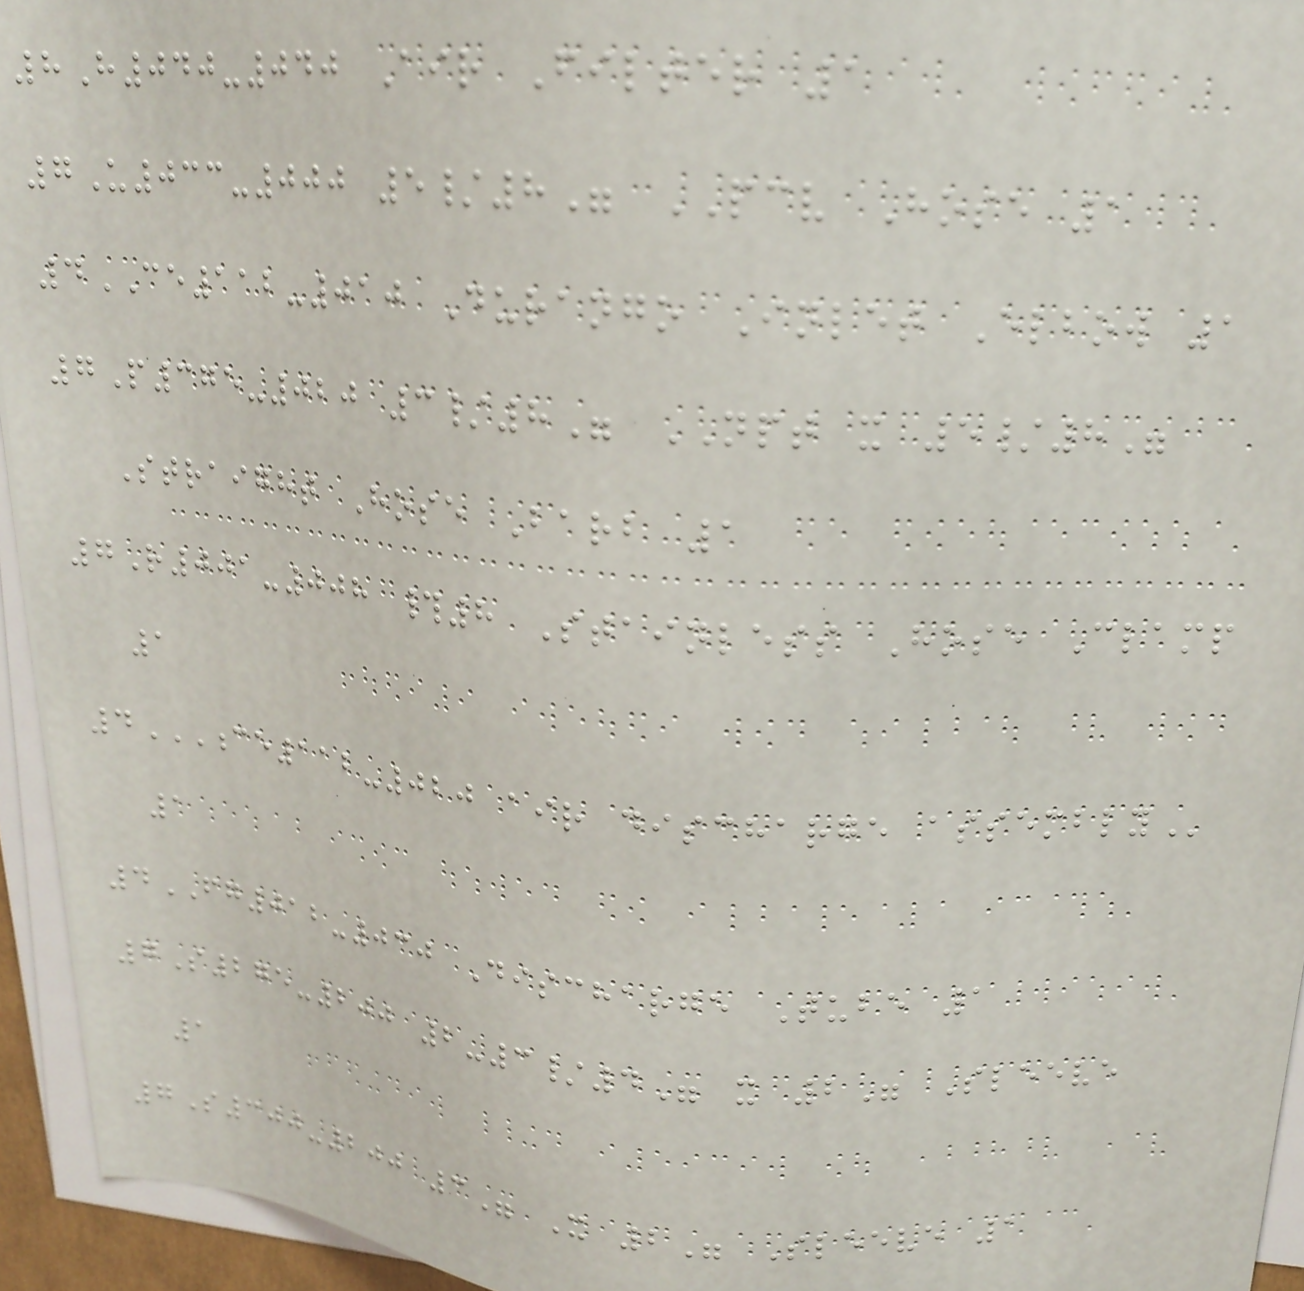8H040-040 Air Filter 1
7U033-000 5/8" PCV Hose 1
4CE112-010 Durango Inlet Elbow 1
7P375-020 3/8" NPT x 5/8"
Straight Hose Barb 1
7R001-008 #8 Stainless Hose Clamp
1
4CE112-020 AIR DISCHARGE ASSEMBLY
1
4FG012-030 Discharge Tube 1
7S275-200 2-3/4" x 2" Sleeve
1
7S300-200 3" X 2" Sleeve 1
